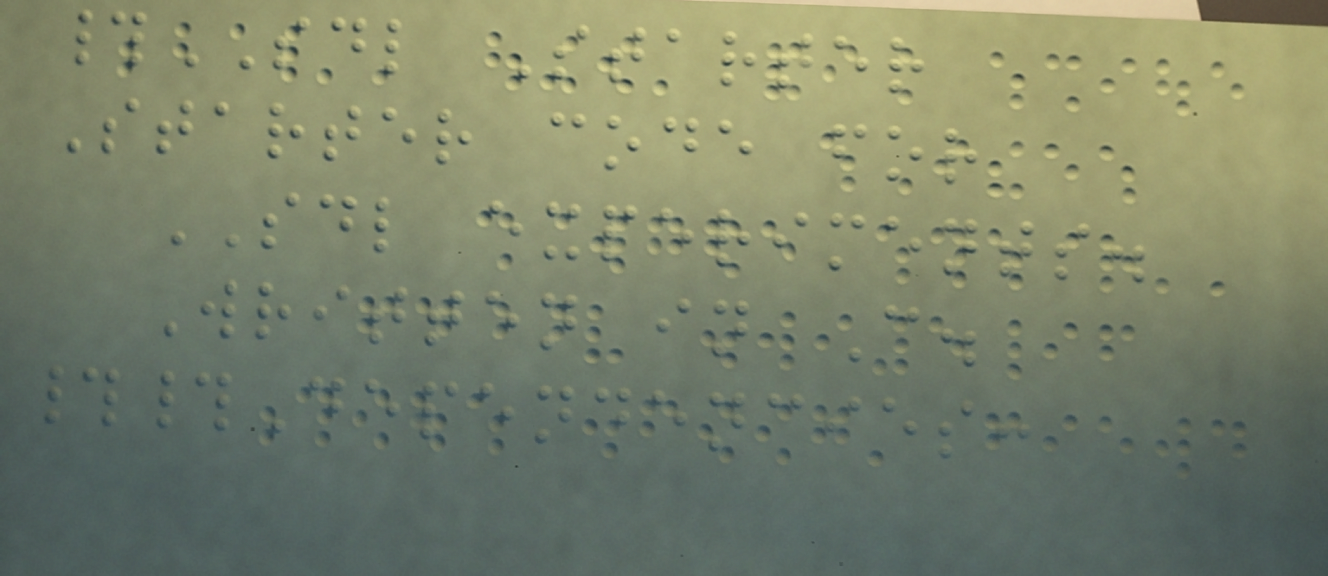#SDL Starter
Starter code for
SDL experiments.
Written in C.
##Dependencies:
